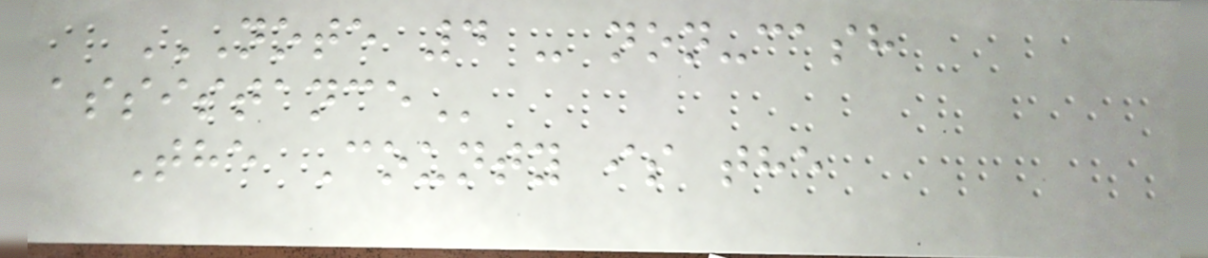NOTE 4 - NON-CASH
ASSISTANCE
The County is the
